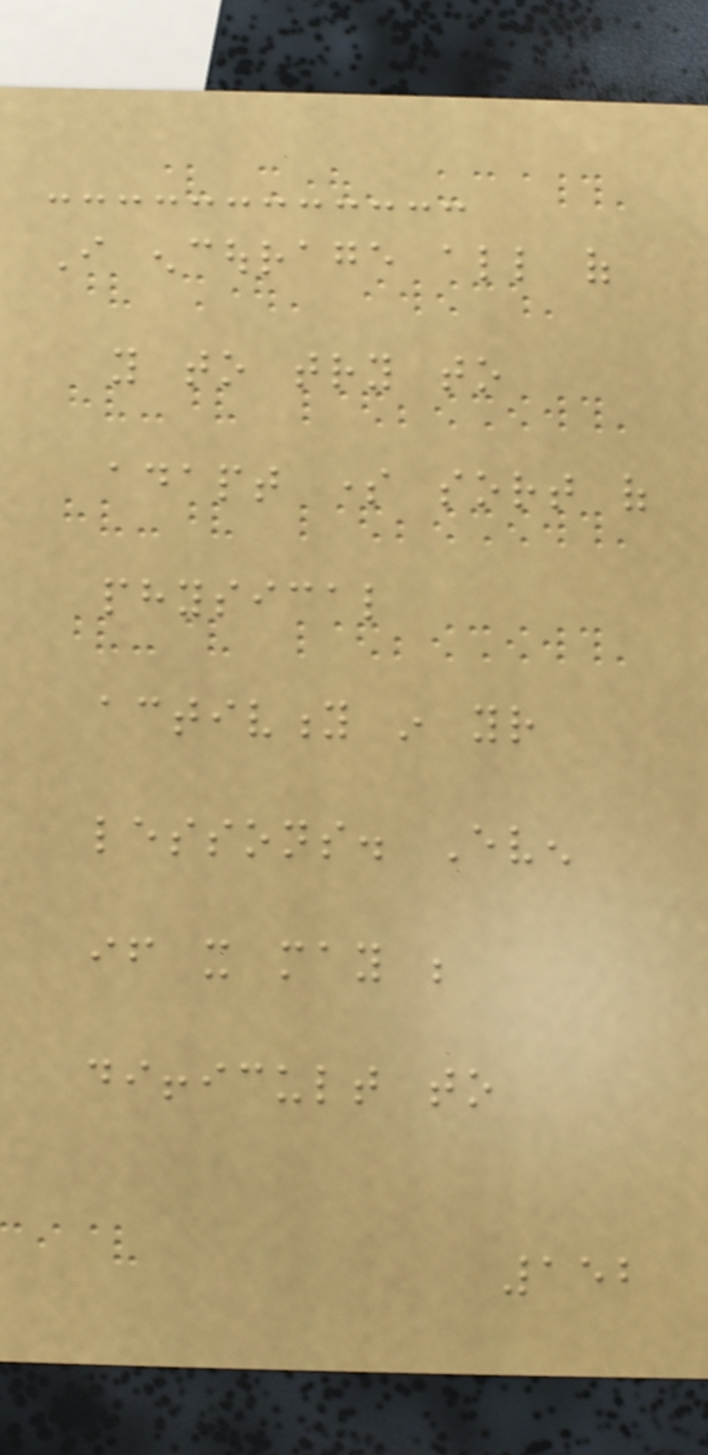I encourage all of
you to try to
adapt some sort of
physical
activity in your
lessons. Even
if it may be
difficult to
152
